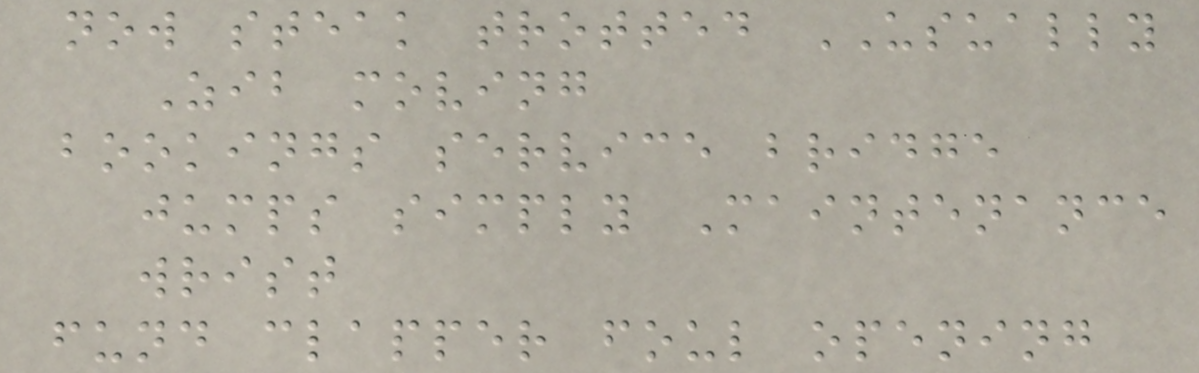now steak trotted USUALLY
Zib moving
bookings service bridge
jumps simply Maintenance
wrist
fund clapper foul opening
